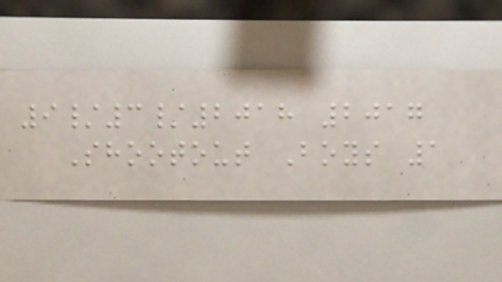9/3/2018 2017
Shootout Boys 1
